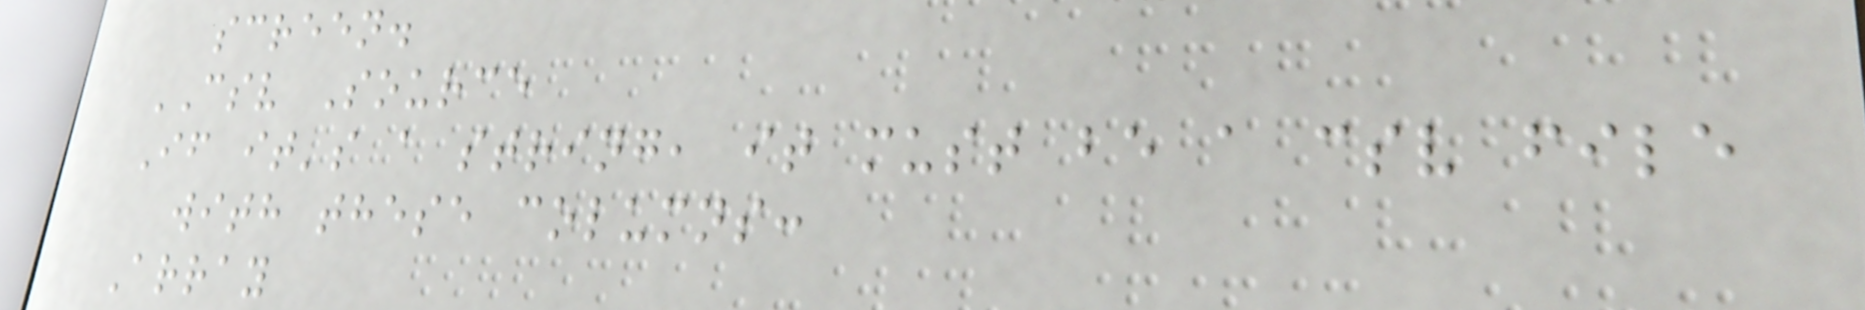screen.
CSV Source
If it's a string, it must be a csv file
with these columns:
Array
